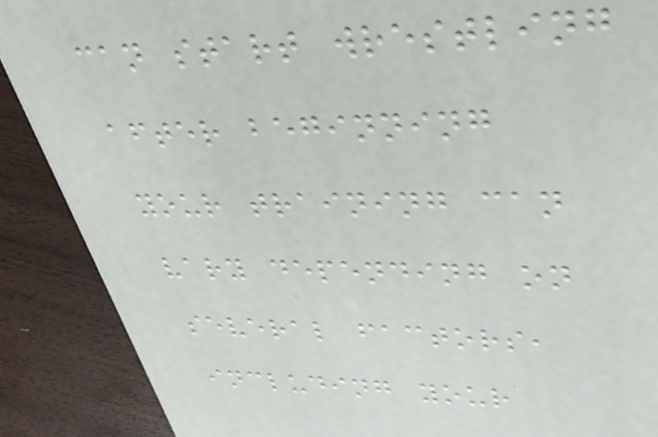can start wrestling
after beginning
your training can
vary depending on
several factors,
including your
